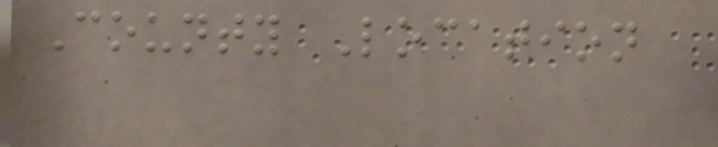County Location
